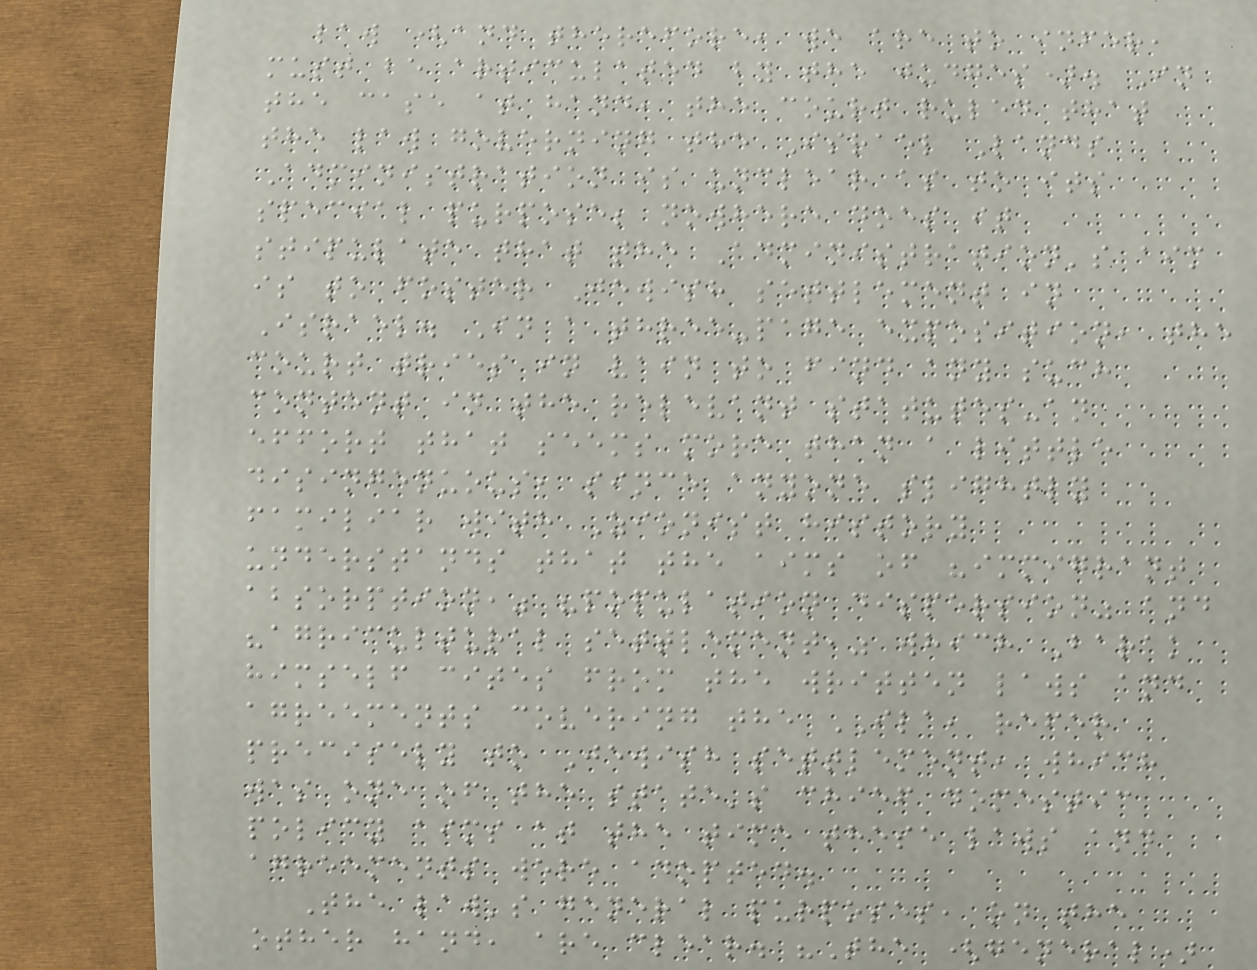law (and therefore, we are to infer,
must be articulated by the judges). In
the case at hand, the court ruled that
the law governing the Israel Lands
Administration is unclear as to its
special purpose; nowhere does it
stipulate that the Administration's aim
is to foster Jewish settlement in
Israel. In a three-page exposition, the
court tries in vain to find any such
content in the relevant statutes-an
effort that seems more than a little
disingenuous, since anyone slightly
familiar with Zionist history
understands that the aims of "immigrant
absorption," "population dispersion" and
"agricultural settlement," which Barak
himself cites from the written laws and
agreements covering the ILA, refer
precisely to Jewish settlement, which
was one of the state's chief domestic
policy aims at the time these laws and
agreements were adopted.
The law's general purposes, on the
other hand, are clear. "The (general)
